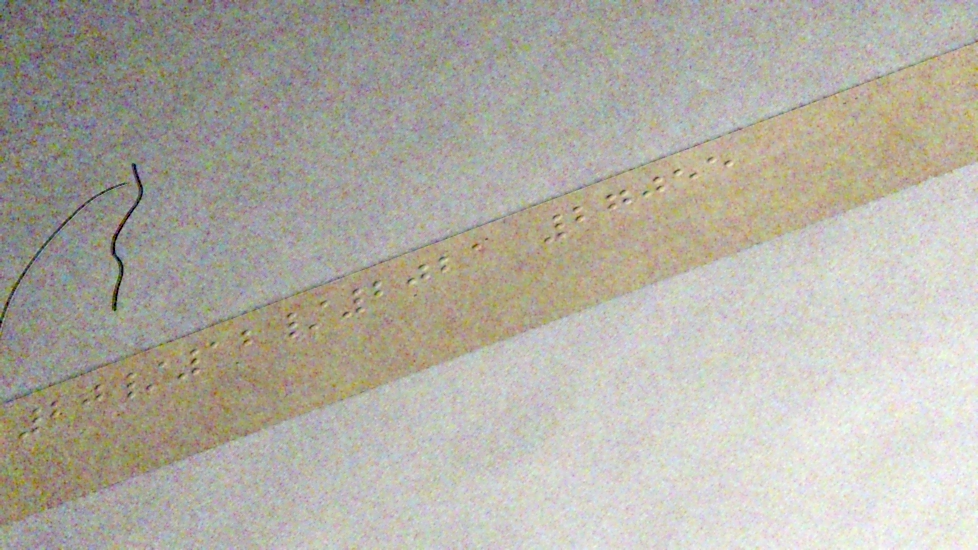20/12/2021 27055
